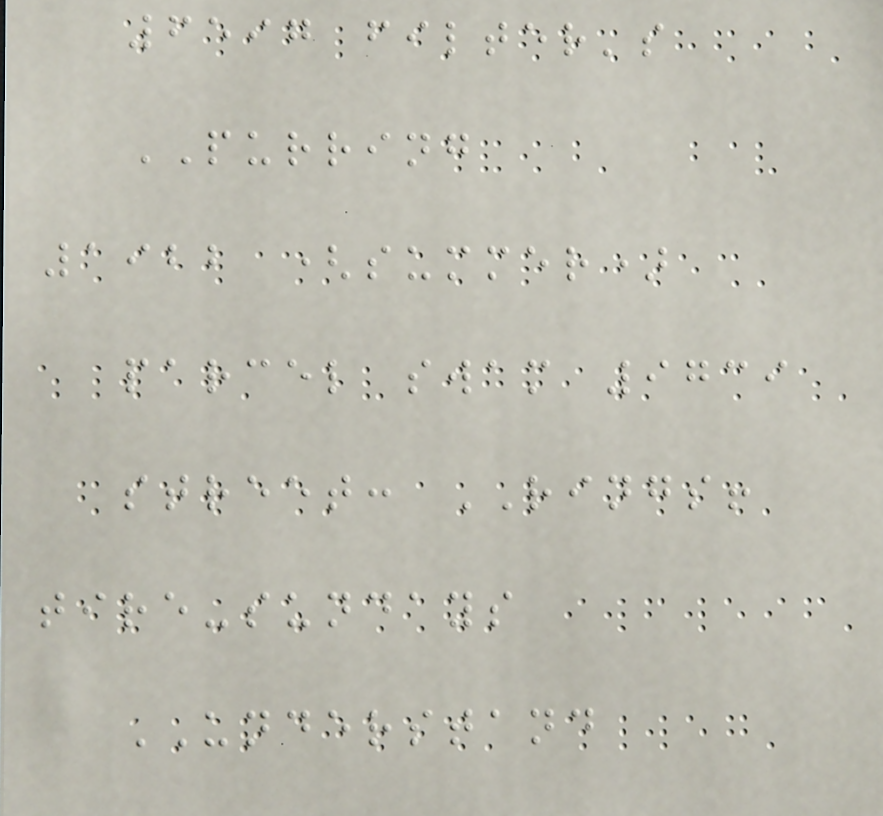6597 filter's
PURRING
1922 (summer)
parcel swam 9739
street: RINGS!
tire-sundays
UNDERSTAND
